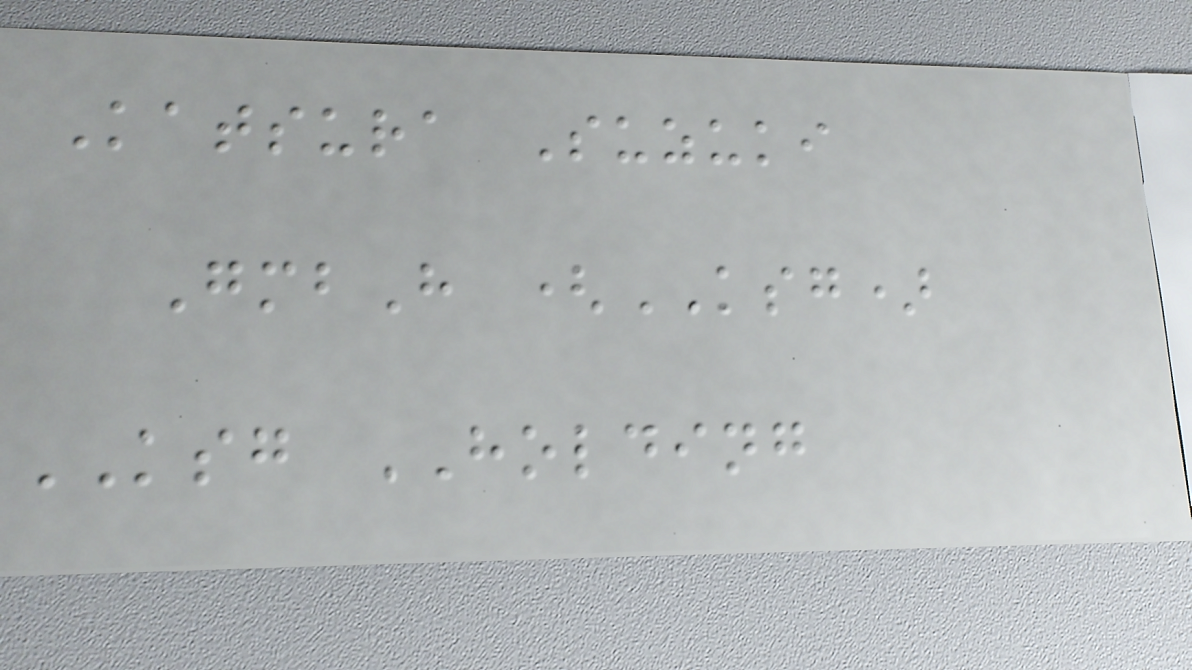Katsura Suzuki
GmbH (KSG)
KSG HOLDING
